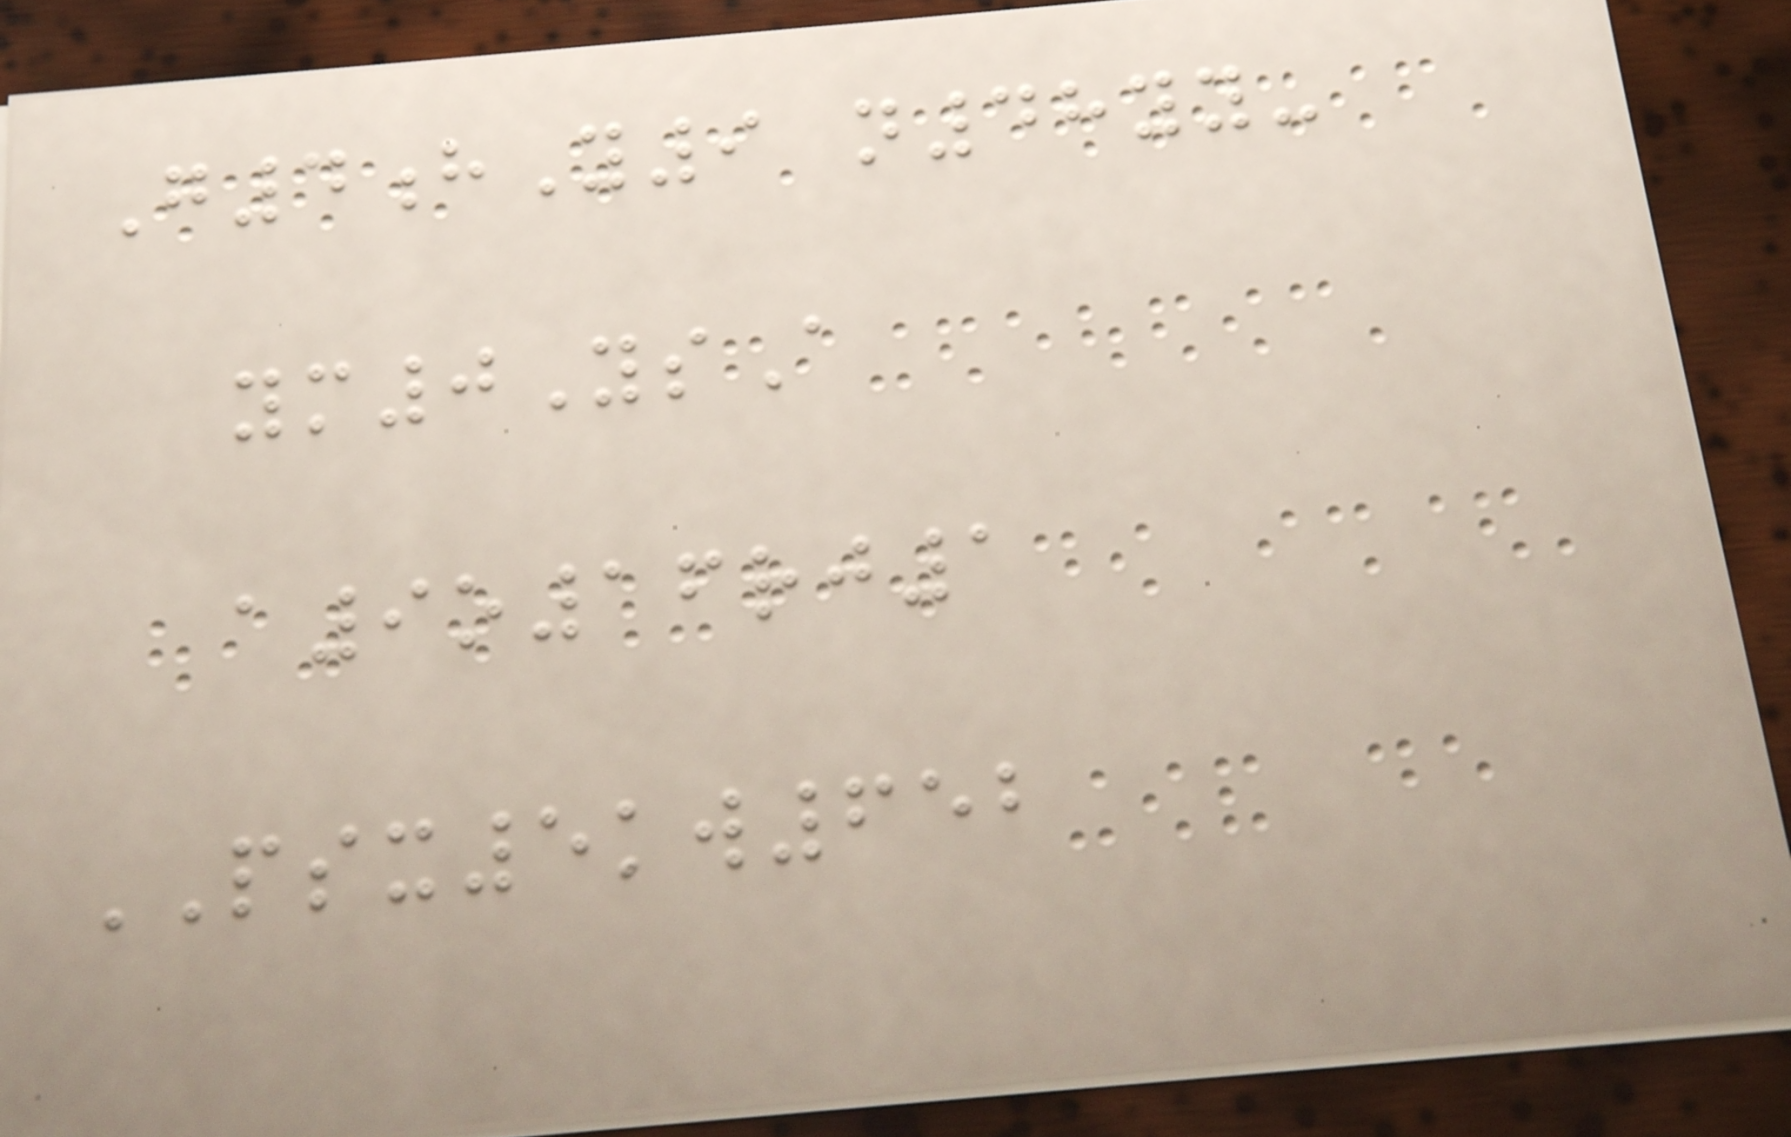G4hY9 n48yy-
ym0YsA
a9o16rj1
PSX5kw652
